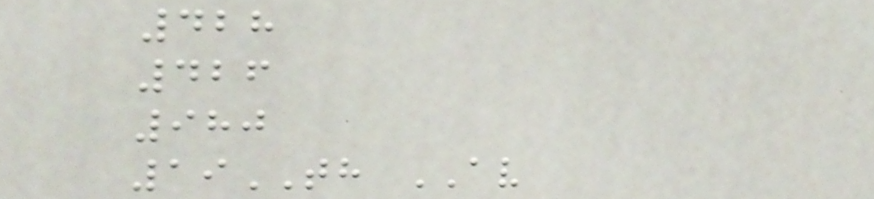428
426
980
19TH AV
